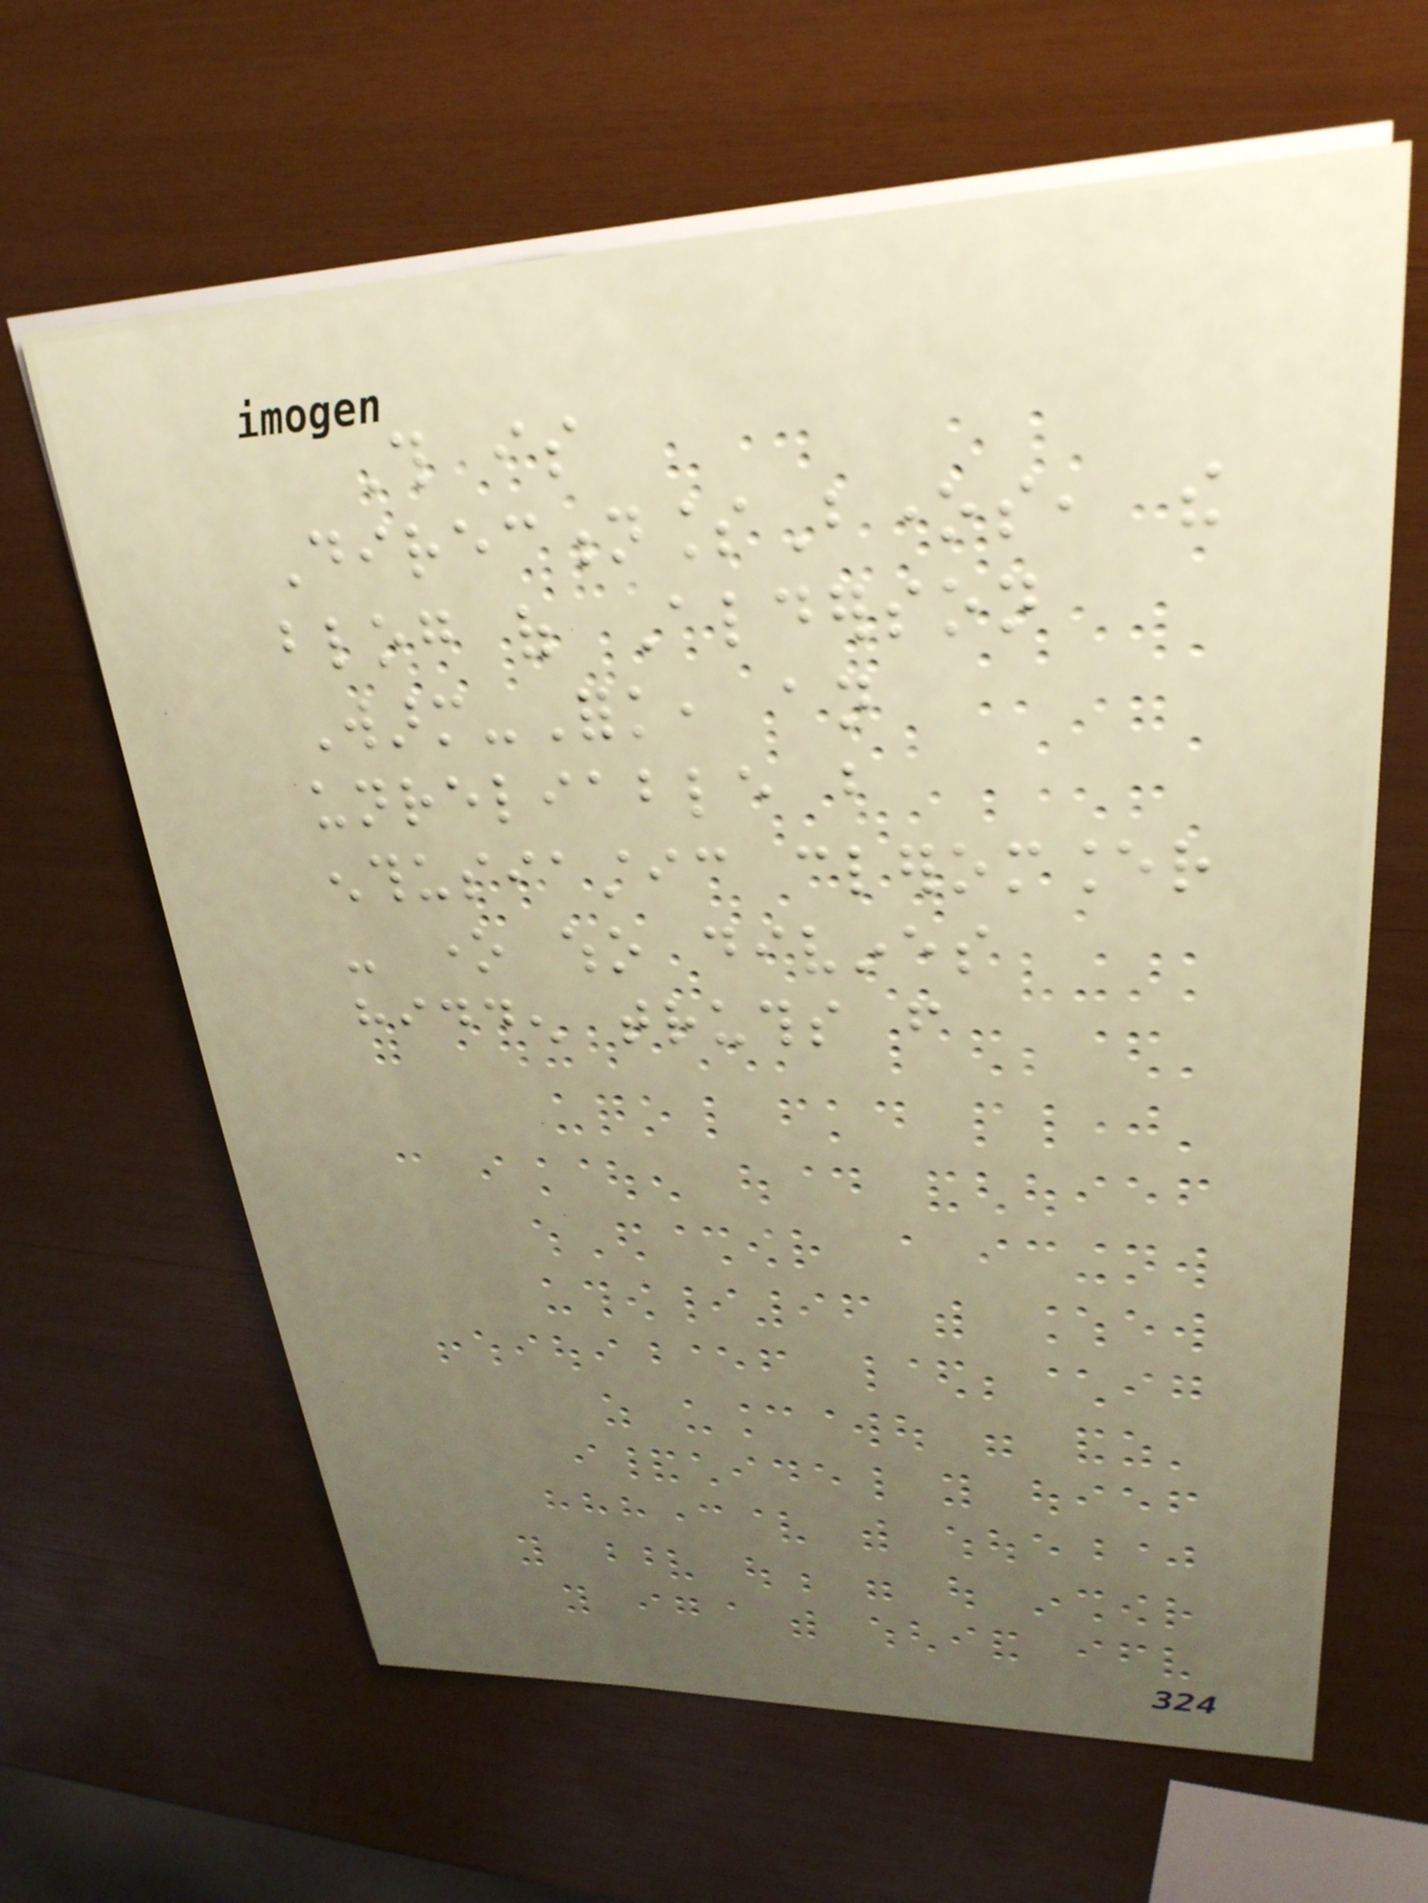This is
DirectionlessBones, the
blog of Alderson
Warm-Fork, an
unreliable but
enthusiastic cleromancer
- one who divines
hidden truths from
